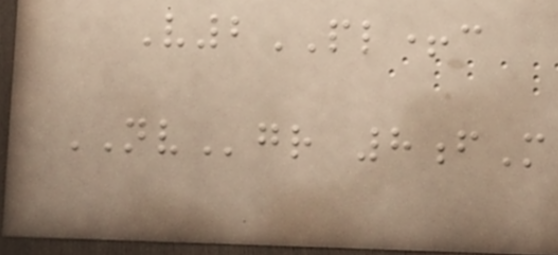V2PL+c
NVgr 8fM
